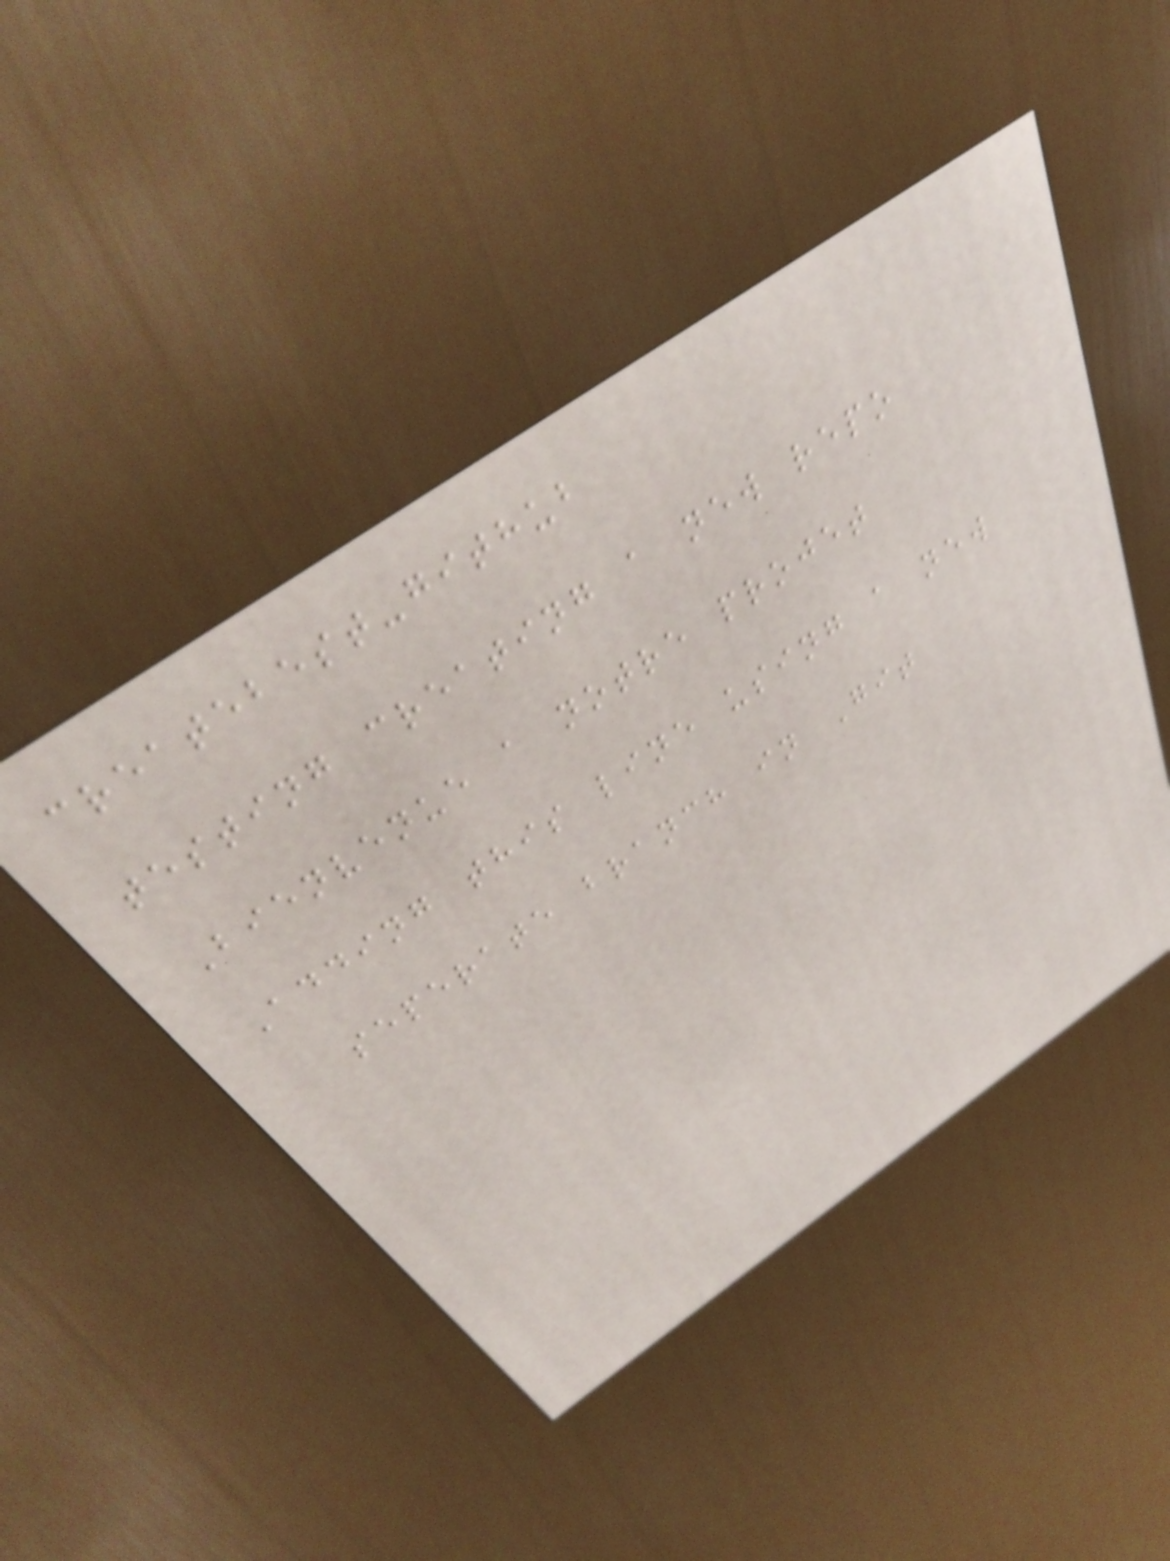createbest-github
testing creating a new repo
Bienvenue a notre projet
Adding this line using a new
seperate branch in Git
